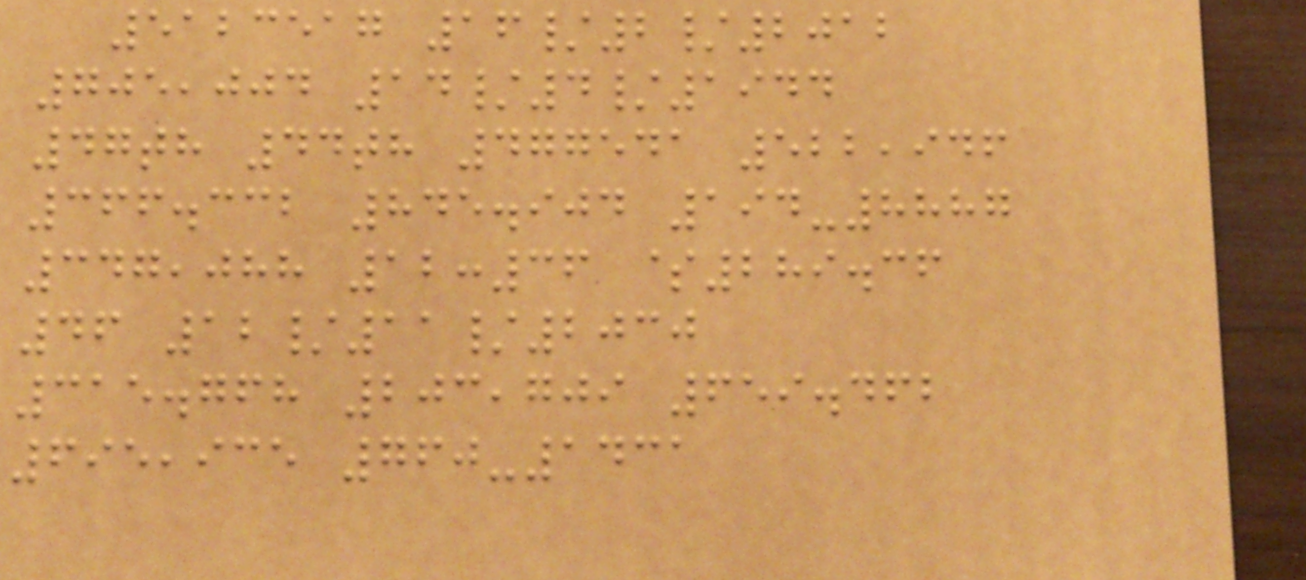5123517 16/2/2012
705,004 14/4/1944
47th 44th 477541 522,946
366.332 845.904 194-8887
347,088 12:36 $289.36
46 12/11/2030
315.768 203,709 659.462
695,935 760-1431
